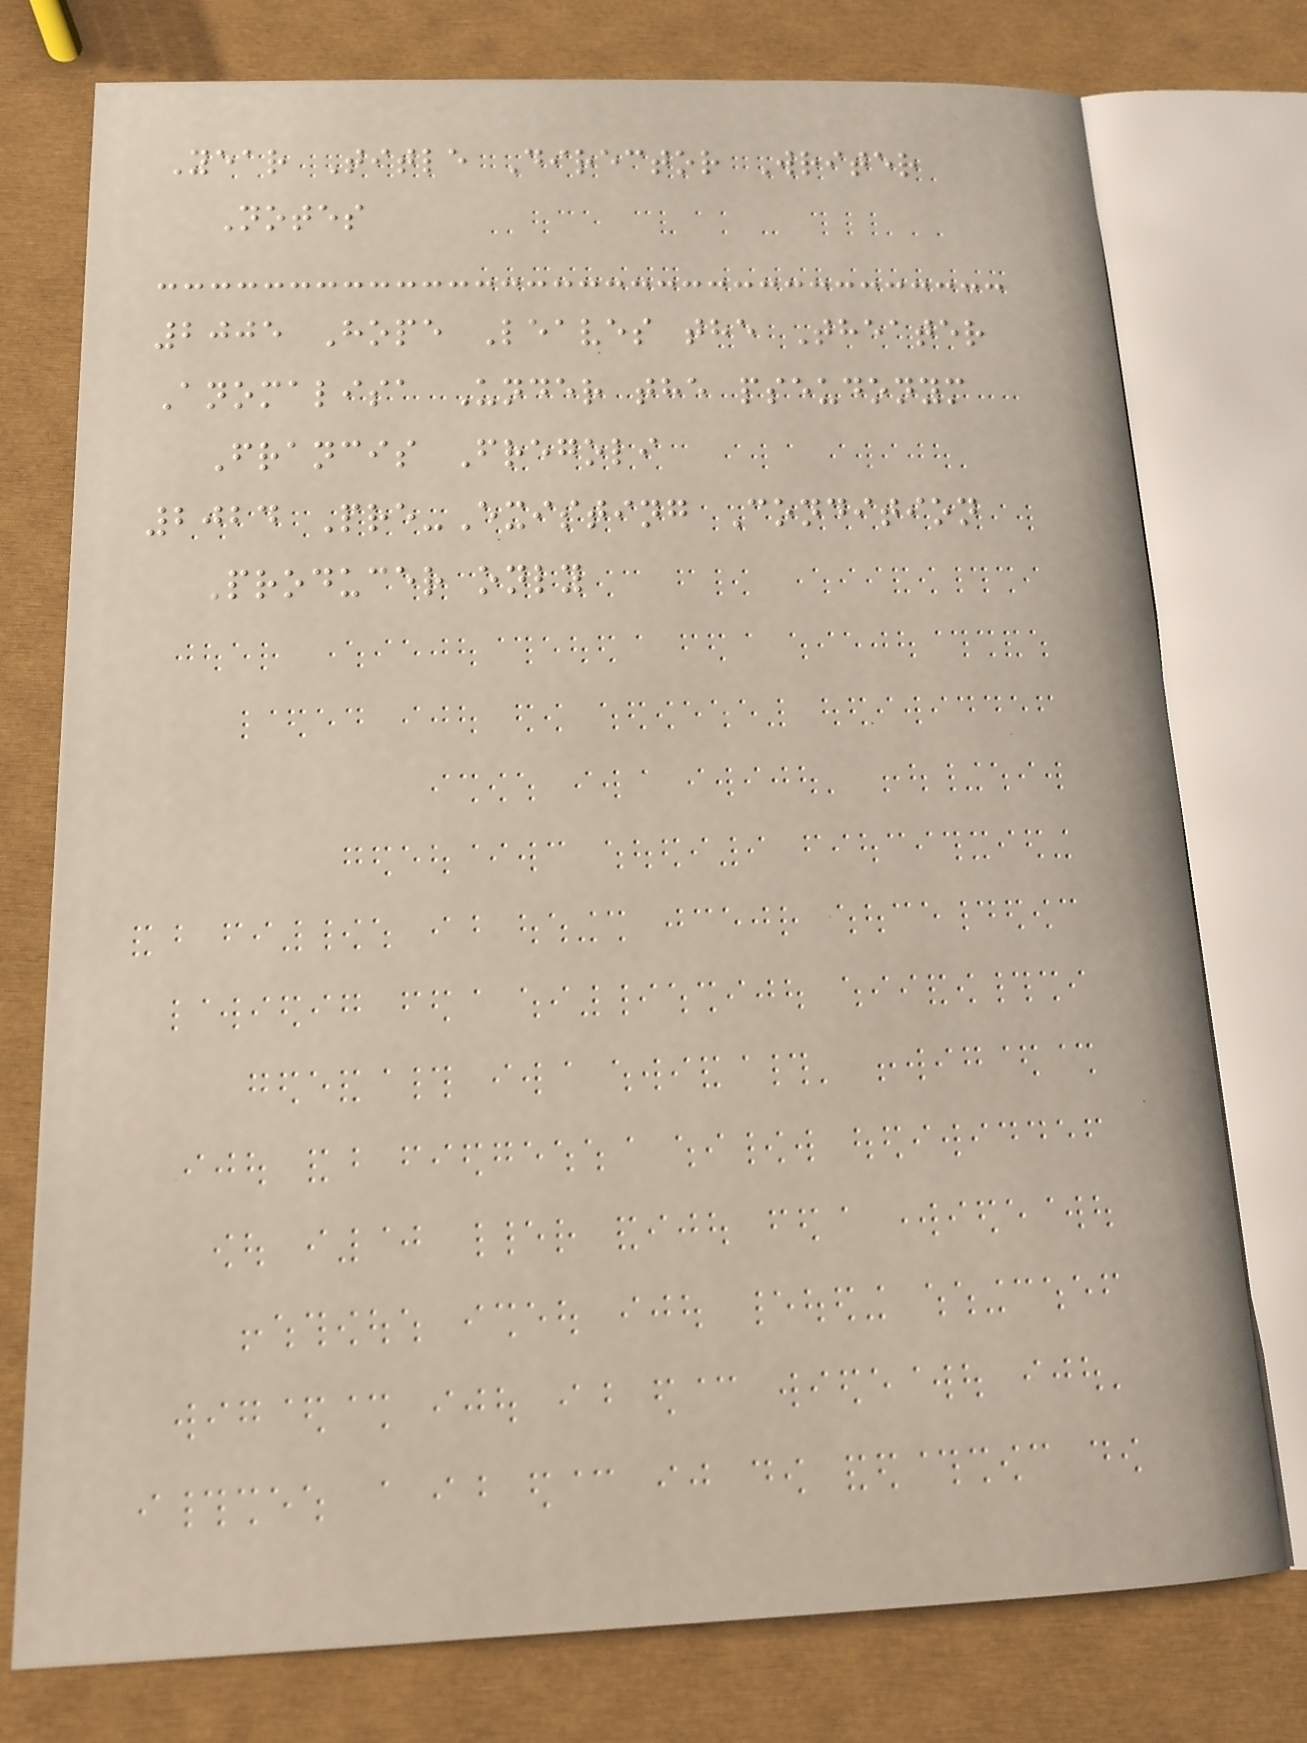Year Title Director Writer
Notes
2005 Hope Leaves the Theater
Anomalisa Under the pseudonym
Francis Fregoli
2024 Pre-Existing Condition
Producer only
